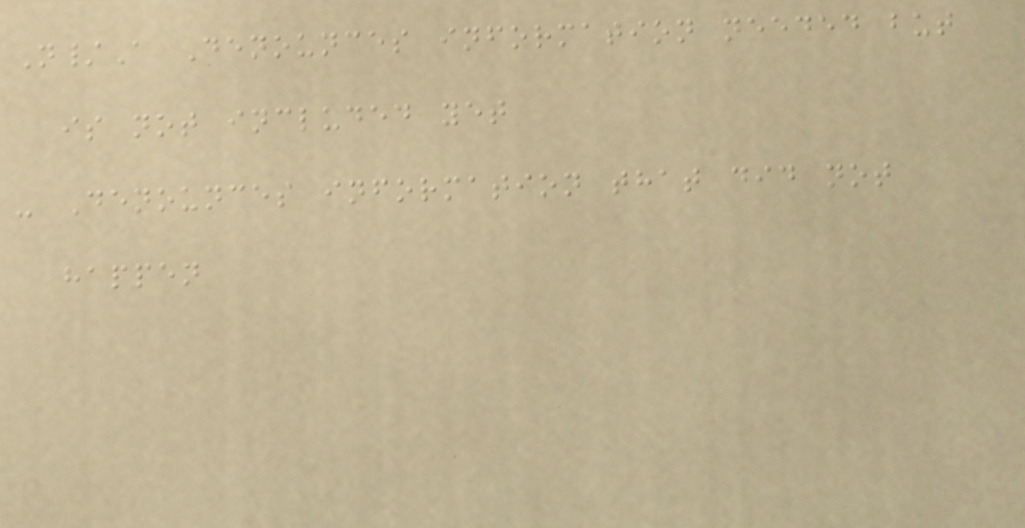N/A Denounces information needed but
is not included yet
- Denounces information that did not
happen
